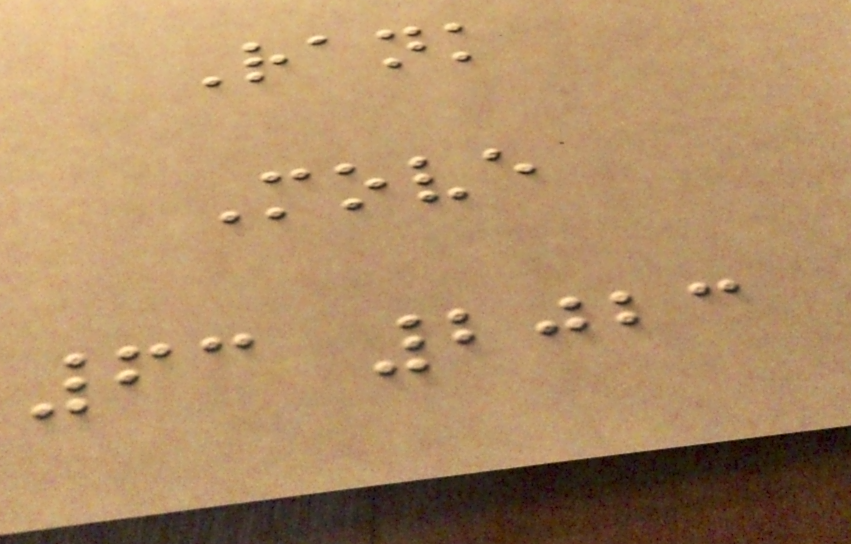Rank
Move
63 2023
